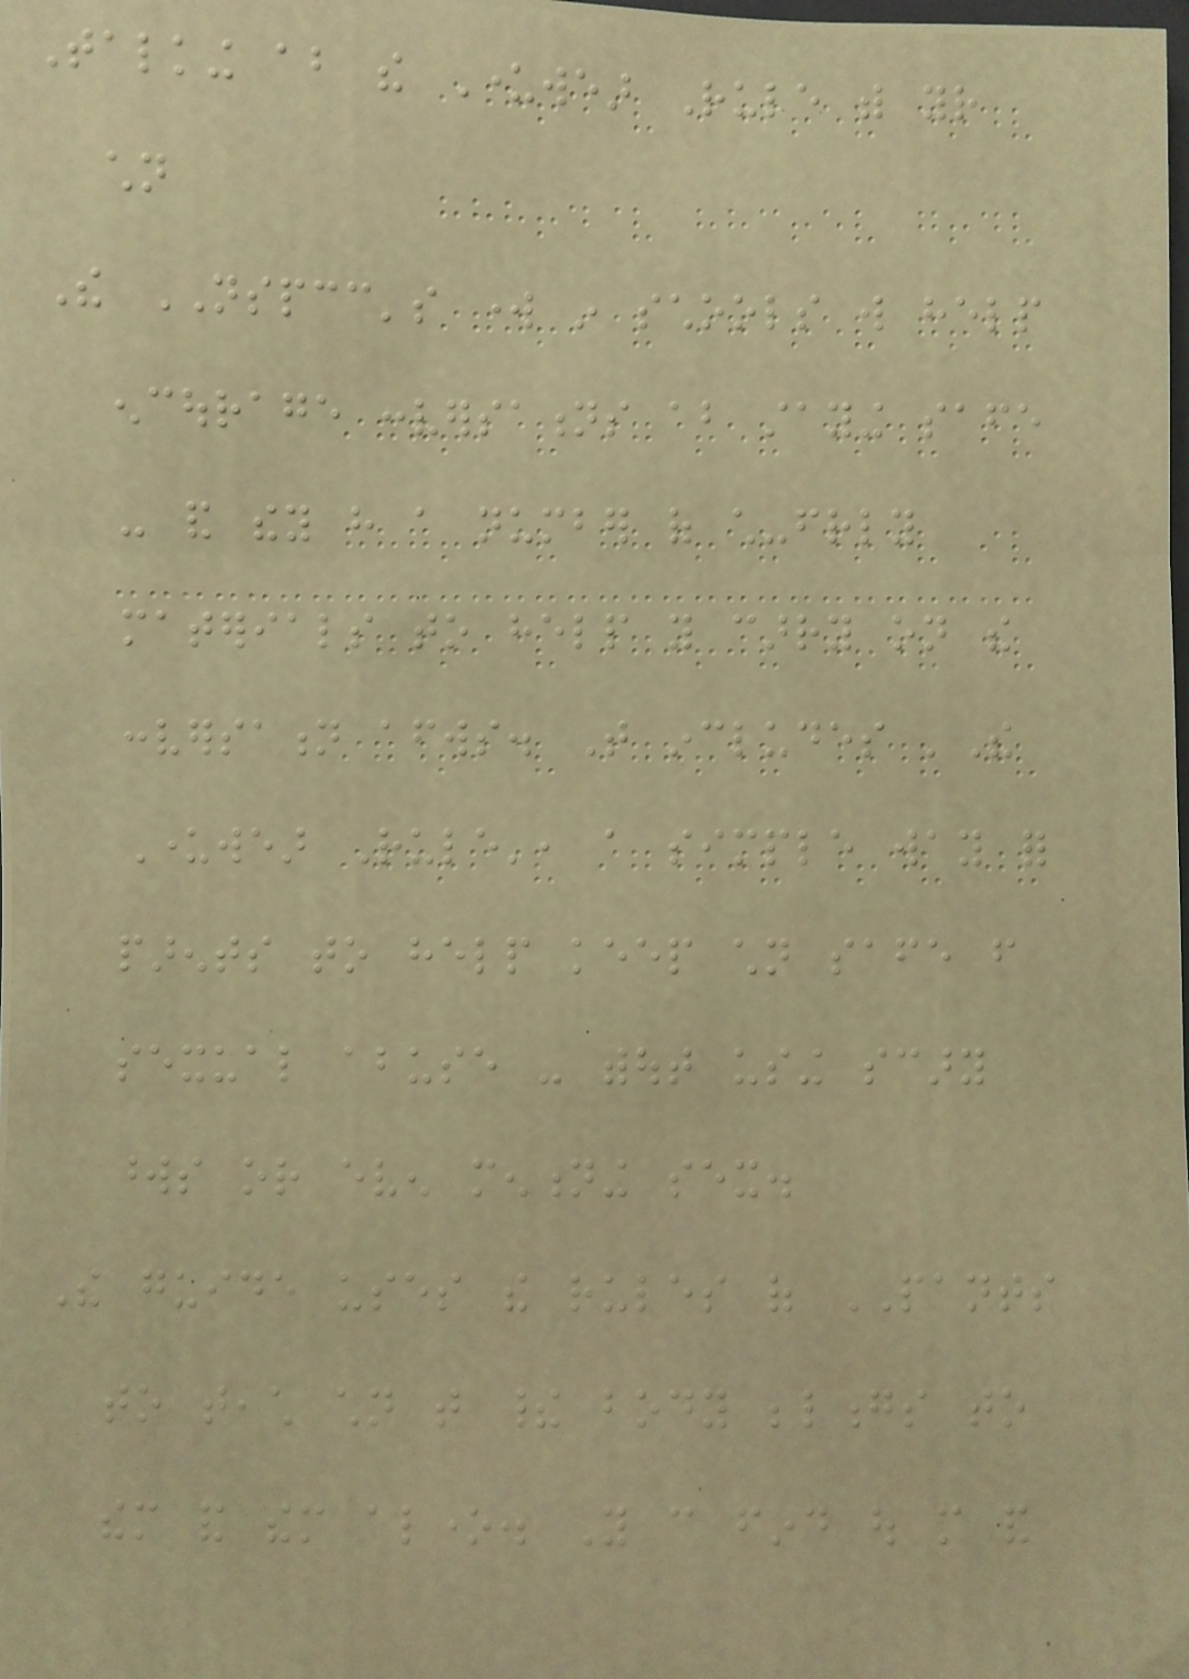Talking about the Underwear Rule with your
children
The NSPCC's work in schools will help
encourage conversations about staying safe
- and they have a number of child-friendly
materials to help you carry on the
conversation afterwards. That includes 'The
Underwear Rule', a simple way for
parents to help keep children safe from
sexual abuse - without using scary
words or even mentioning sex.
The guide uses the rules of PANTS
to teach children that their body belongs to
them and them alone. You can find out more and
